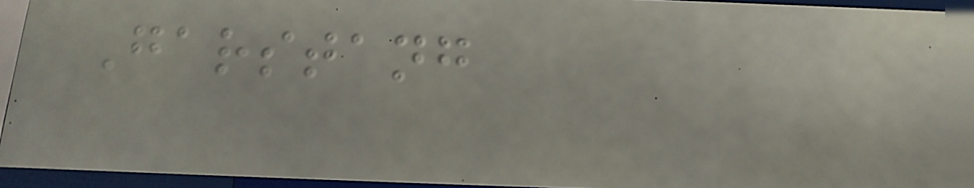Garstang
